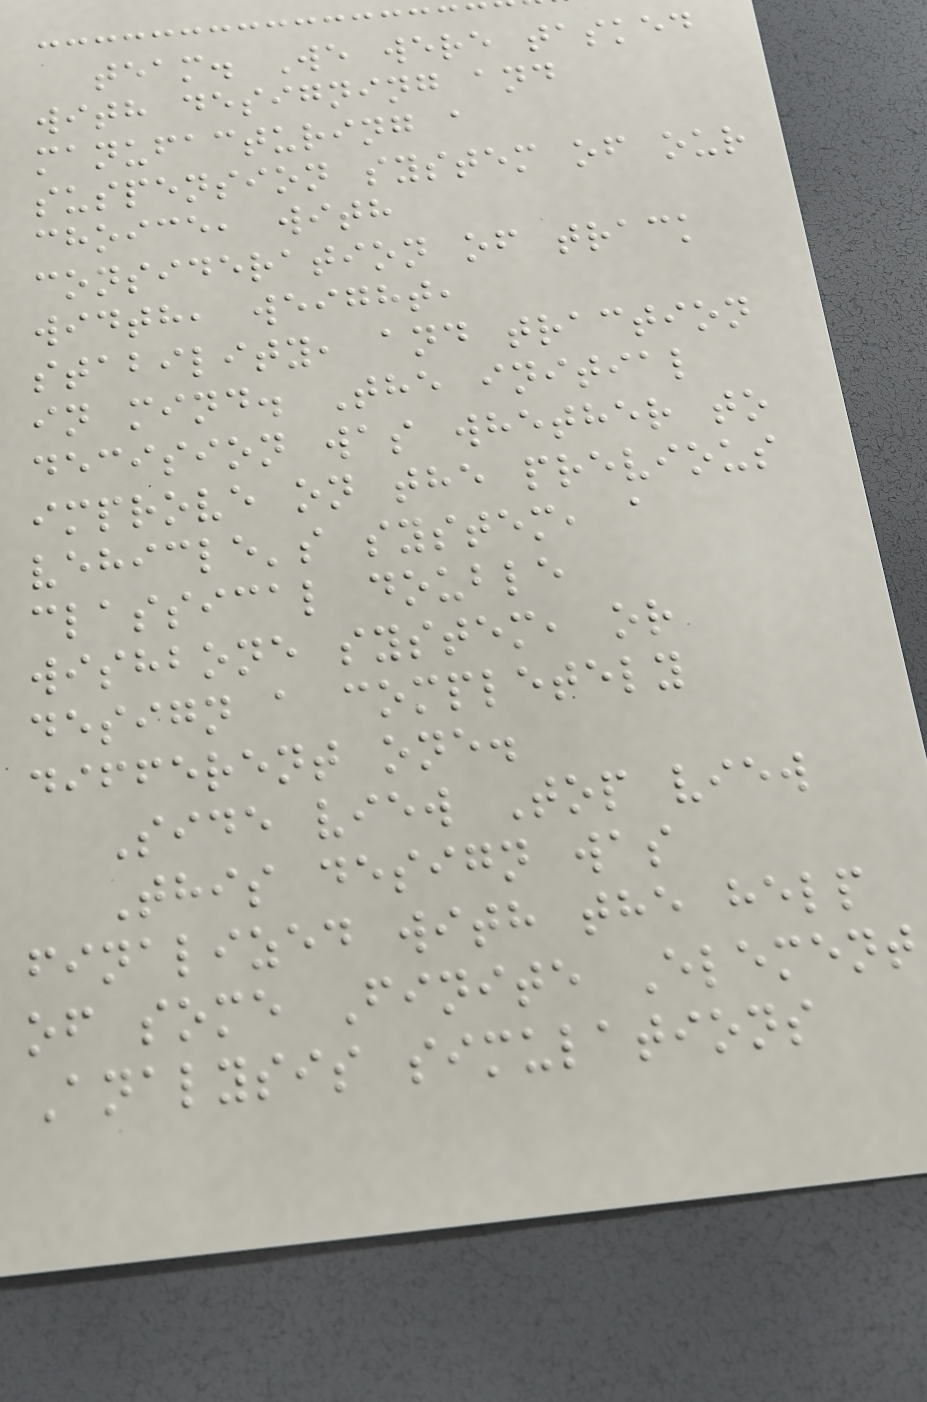team. We were tasked
with designing and
manufacturing a
suspension system of our
choice, with
consideration of track
width, weight,
stability, and traction
in mind. The initial
decision was whether to
improve on the previous
vehicle's system, a
classical double
wishbone system, or
design a completely
different one.
Side view Top view
This design was
finalized with the help
of some Finite Element
Analysis simulations
